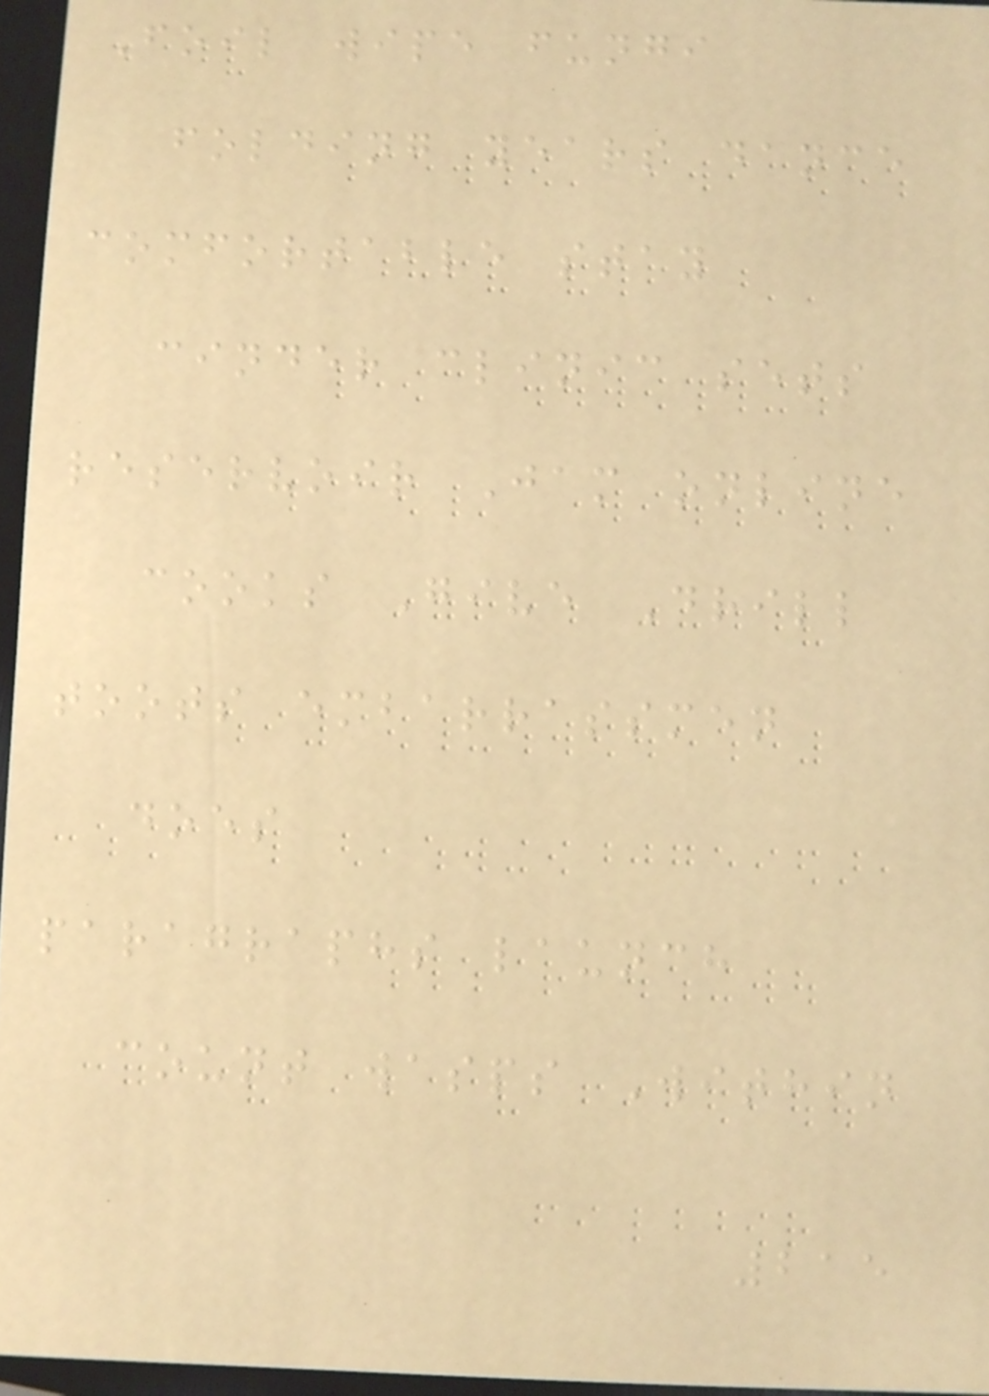Foil wipe fungi
folding years dance
comfortable stay
cinder clinic sets
reservoir Jam online
cooks Give Drill
toots embarrassmen
does
paragraphs launch
count wasps Within
215
